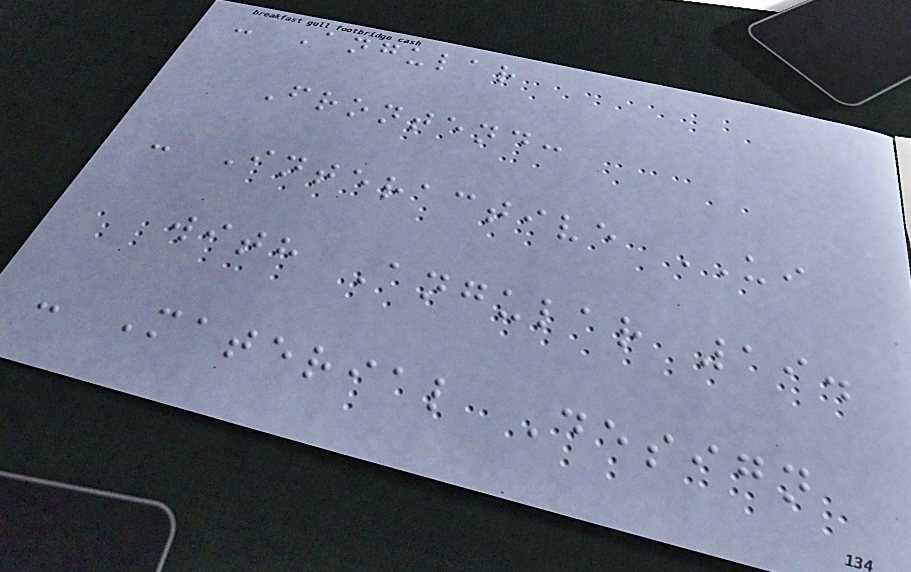- Angular
Frontend:
- Interactive UI
with Angular 19.
- Material Design
